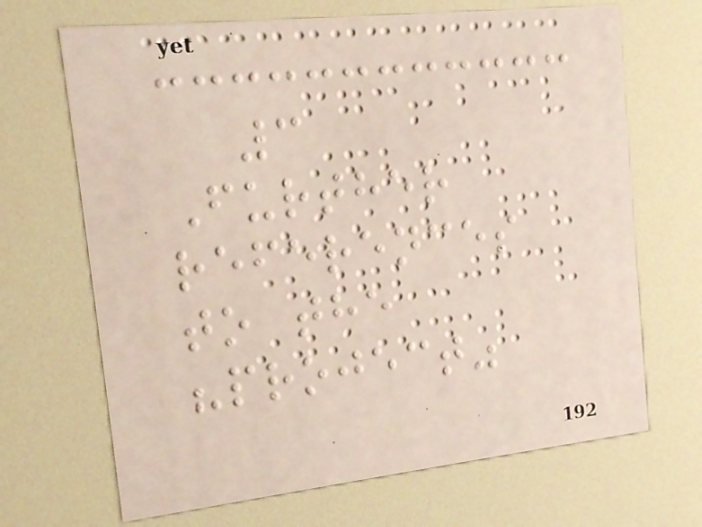3
Further
references
to the
"project"
